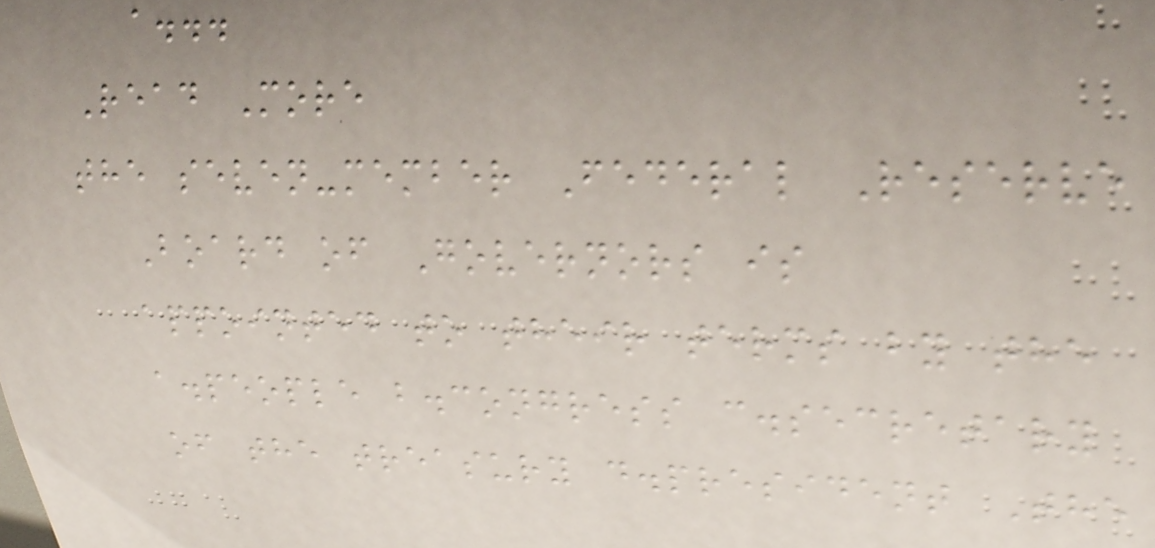a...
Read More
the seven-member Federal Reserve
Board of Governors is
appointed to their terms by the
a.people b.congress c.secretary
of the treasury d.president The
